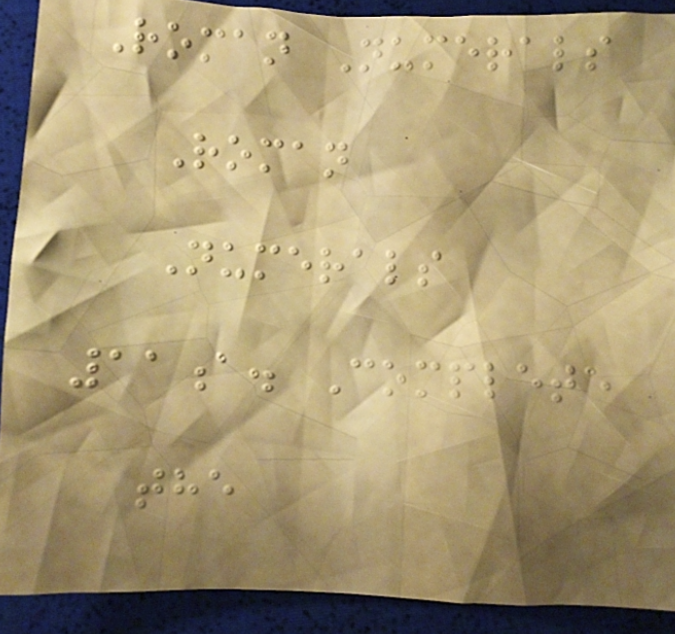Roman Numerals
Roman
Numerals
11a. Complete
the
